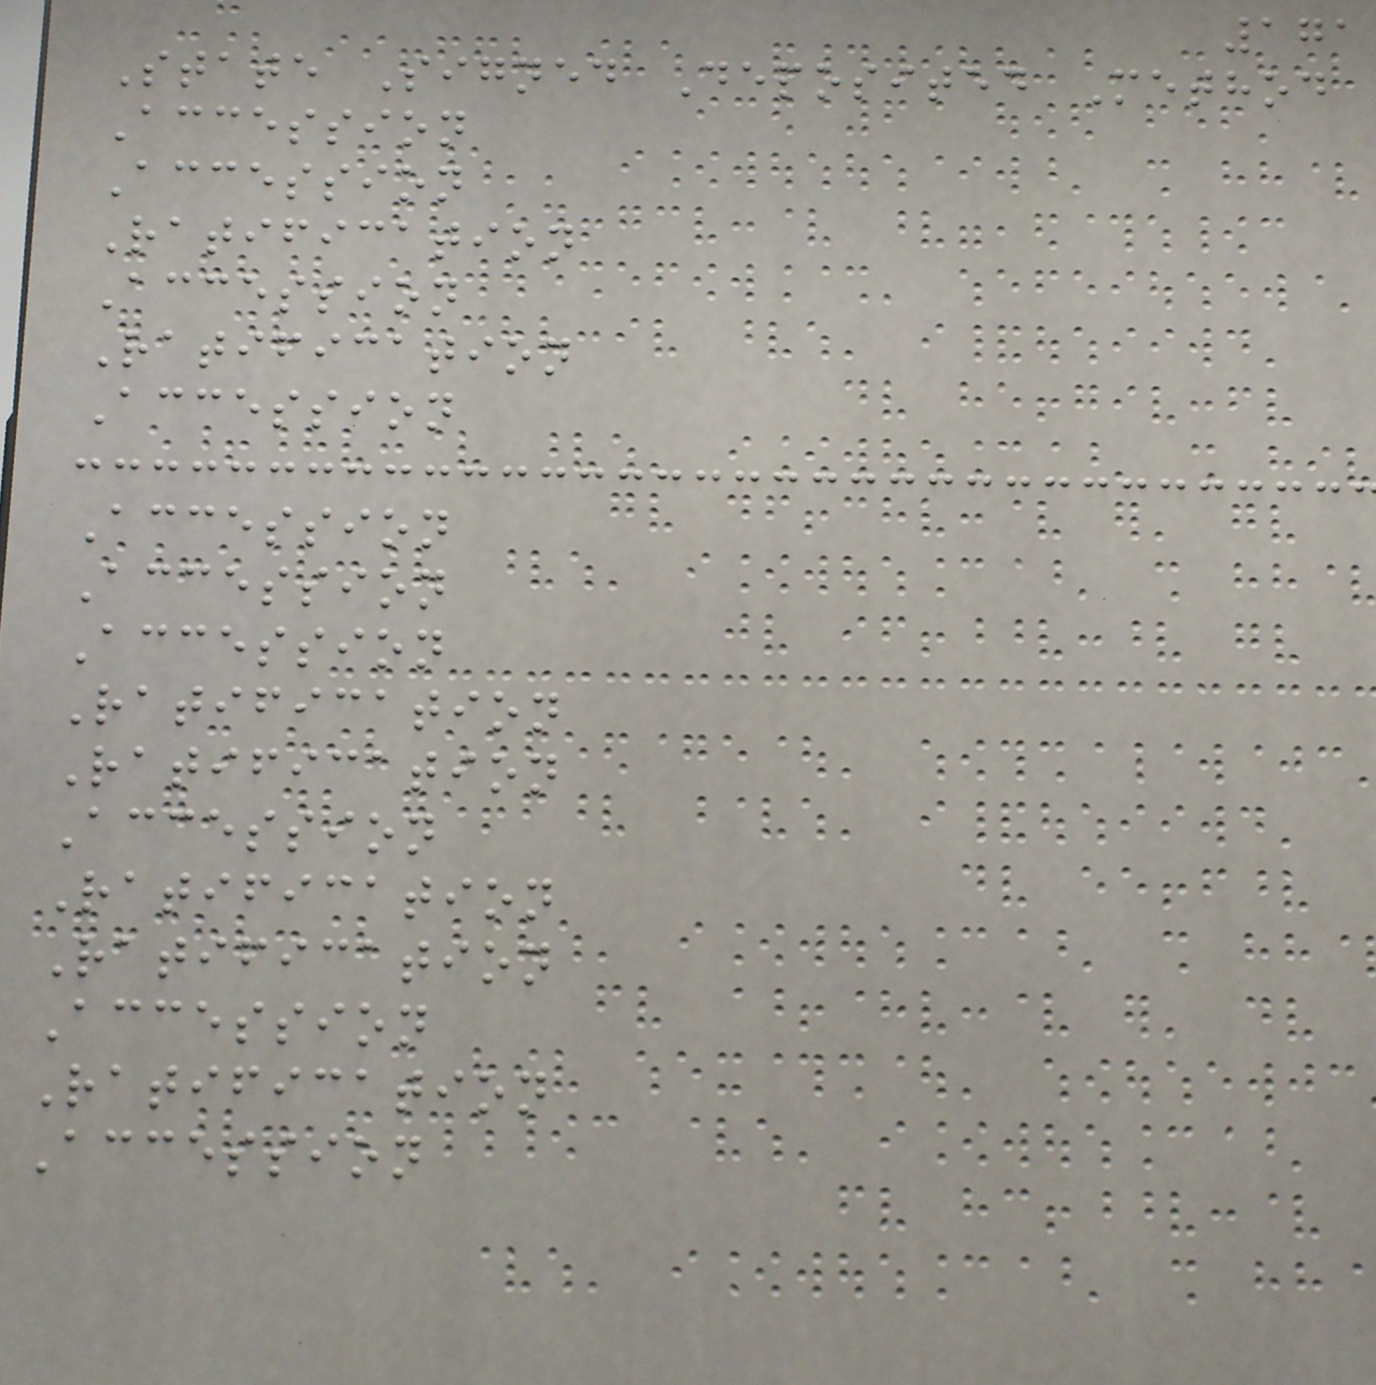171
State Signed Deposited Method
Accession
Accession
Ratification
Accession
Ratification
Accession
Accession
Accession
Accession
Ratification
Ratification
Accession
Ratification
Ratification
Accession
Ratification
Accession
